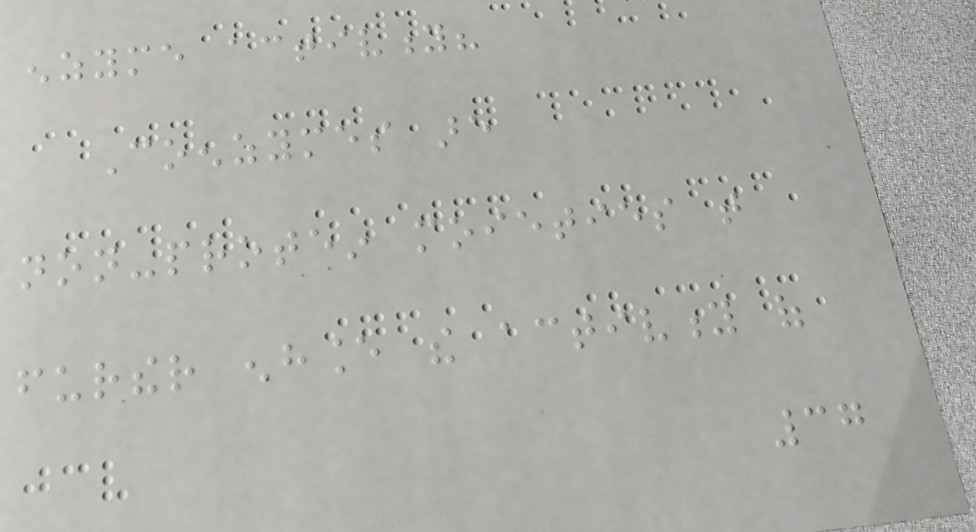enzyme activity?
Coenzymes are
non-protein moieties that
further enhance the activity of
37
